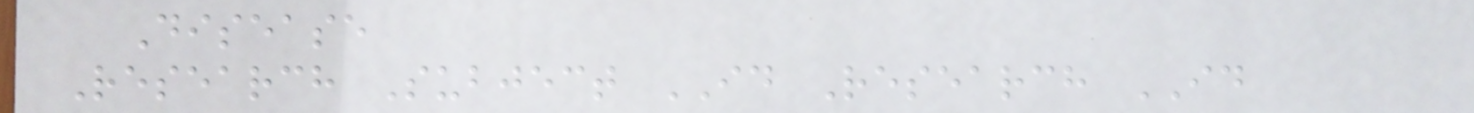Disease
Research Subject ID Research ID
